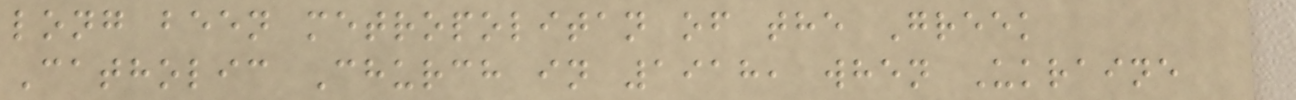long been metropolitan of the Greek
Catholic Church in 1918, when Ukraine
